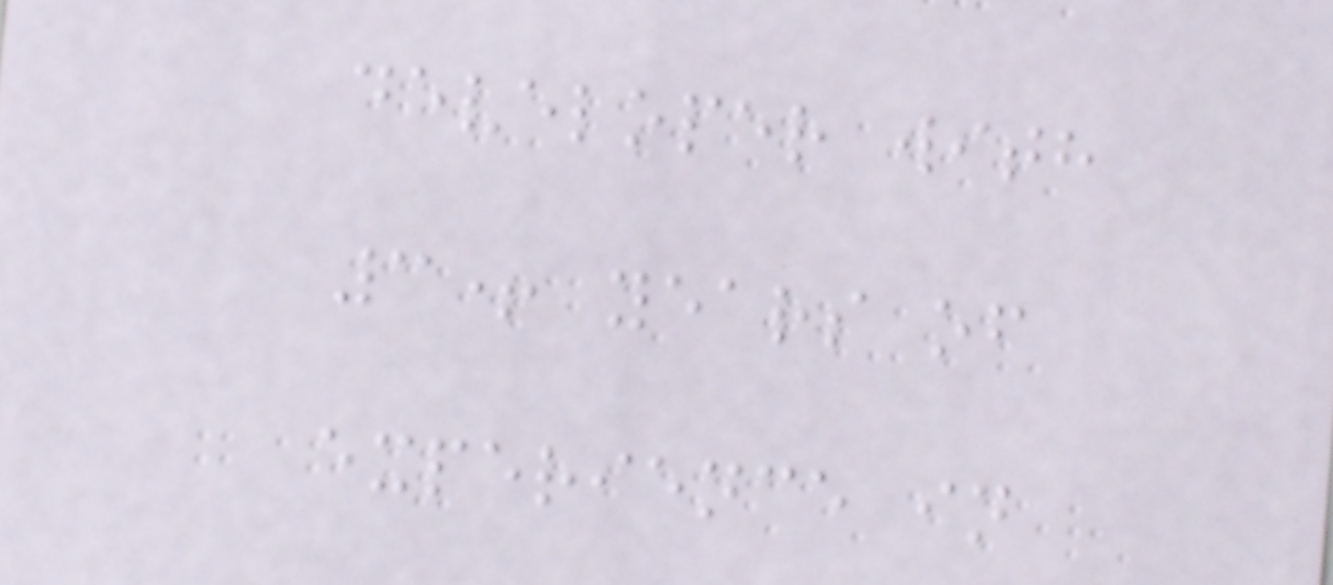developer with
3+ years of
experience in
